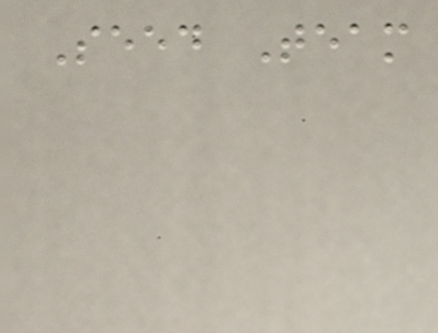Seed Team
